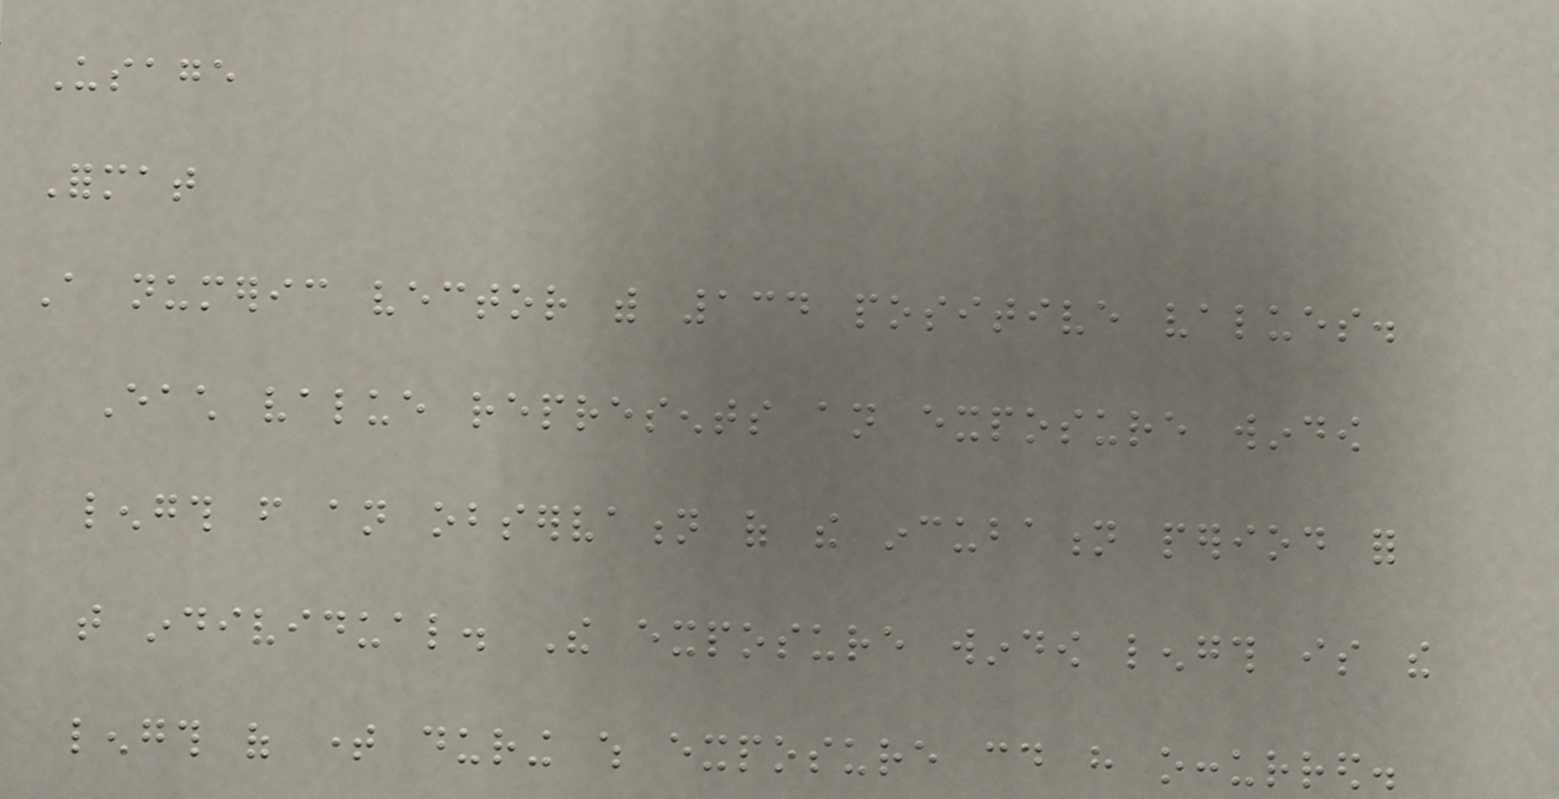Usage
Format
A numeric vector with 134 positive values.
Each value represents an exposure window
length from an observation of the incubation period for
that individual. The exposure window length is the
length of time during which exposure could have occurred.
